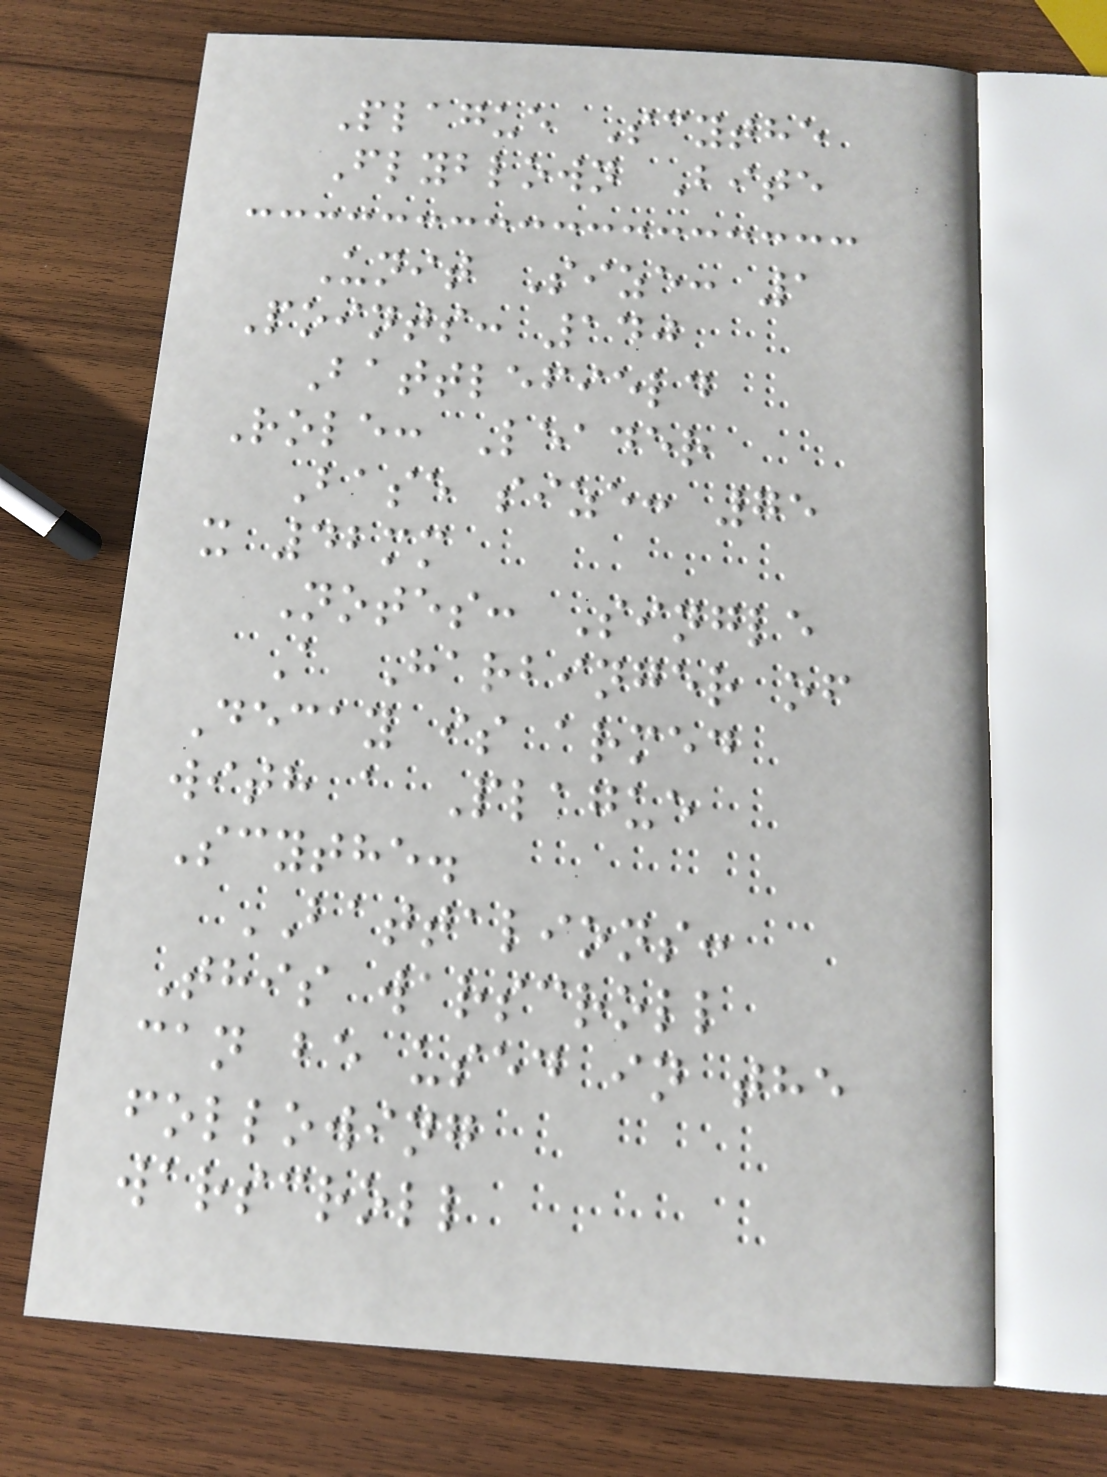Plague Scythe
Flyblown Bite
Unit Size: 1
Points: 140
Battlefield
Role: Leader
Base size: 75
x 42mm
Notes: Single
A Harbinger of
Decay is armed
with a Plague
Scythe.
BATTALIONS:
This warscroll
can be used in the
following
warscroll
